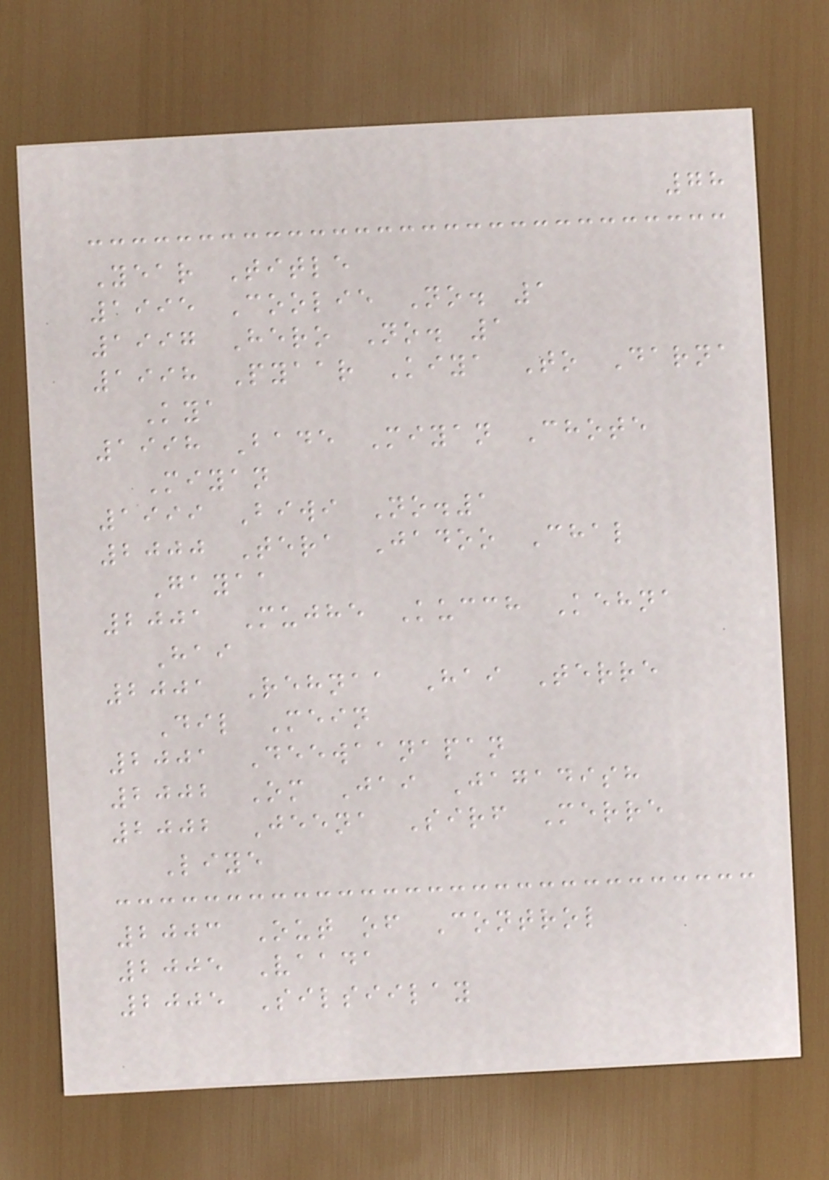78
Year Title
1995 Coolie No. 1
1997 Hero No. 1
1998 Pyaar Kiya To Darna
Kya
1998 Bade Miyan Chote
Miyan
1999 Biwi No.1
2000 Tera Jadoo Chal
Gayaa
2001 Mujhe Kucch Kehna
Hai
2001 Rehnaa Hai Terre
Dil Mein
2001 Deewaanapan
2002 Om Jai Jagadish
2002 Jeena Sirf Merre
Liye
2003 Out of Control
2005 Vaada
2005 Silsiilay
